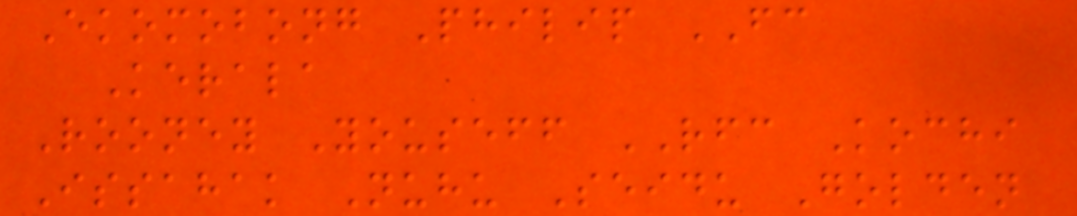Ekomobong Philip FC
Kerala
Rooney Youseff RFC Kochi
Issahak Nuhu Seidu Golden
